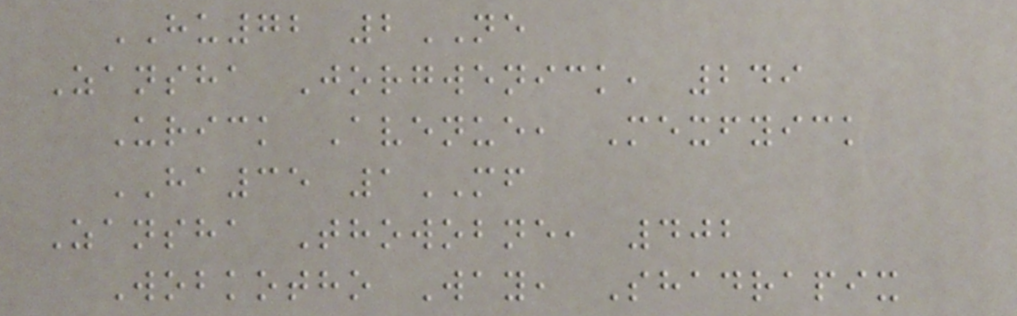HU72 2NE
Zansha Jorgwenick, 249
Urick Avenue, Mexfyick
HA35 1MF
Zansha Thowobne, 402
Wobkotho Way, Shadrapix
